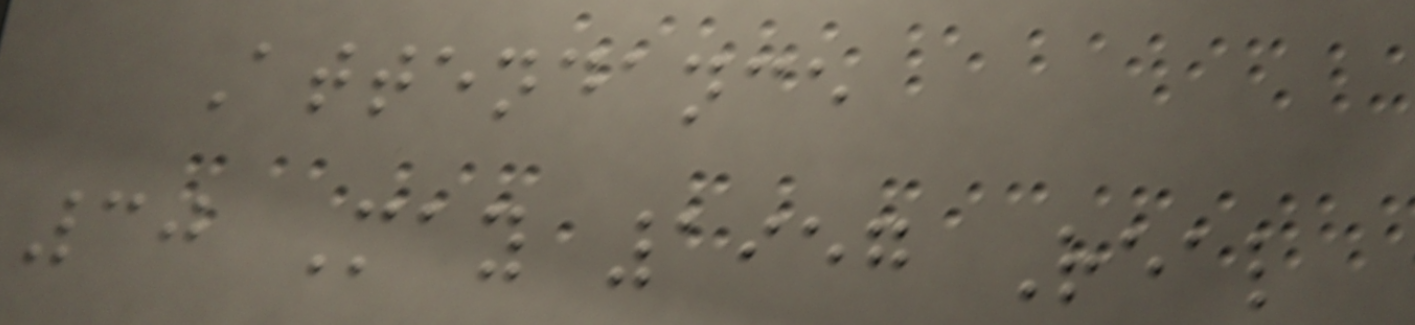Attendance
30 May 1957 Real
